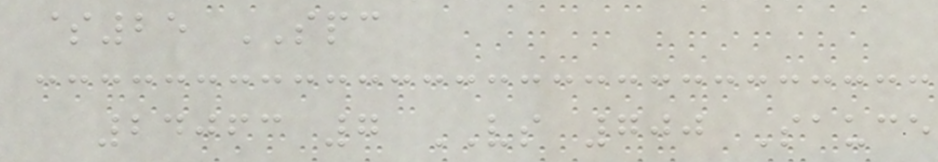$25 SPC
24063 7 VS 700 Sauce
